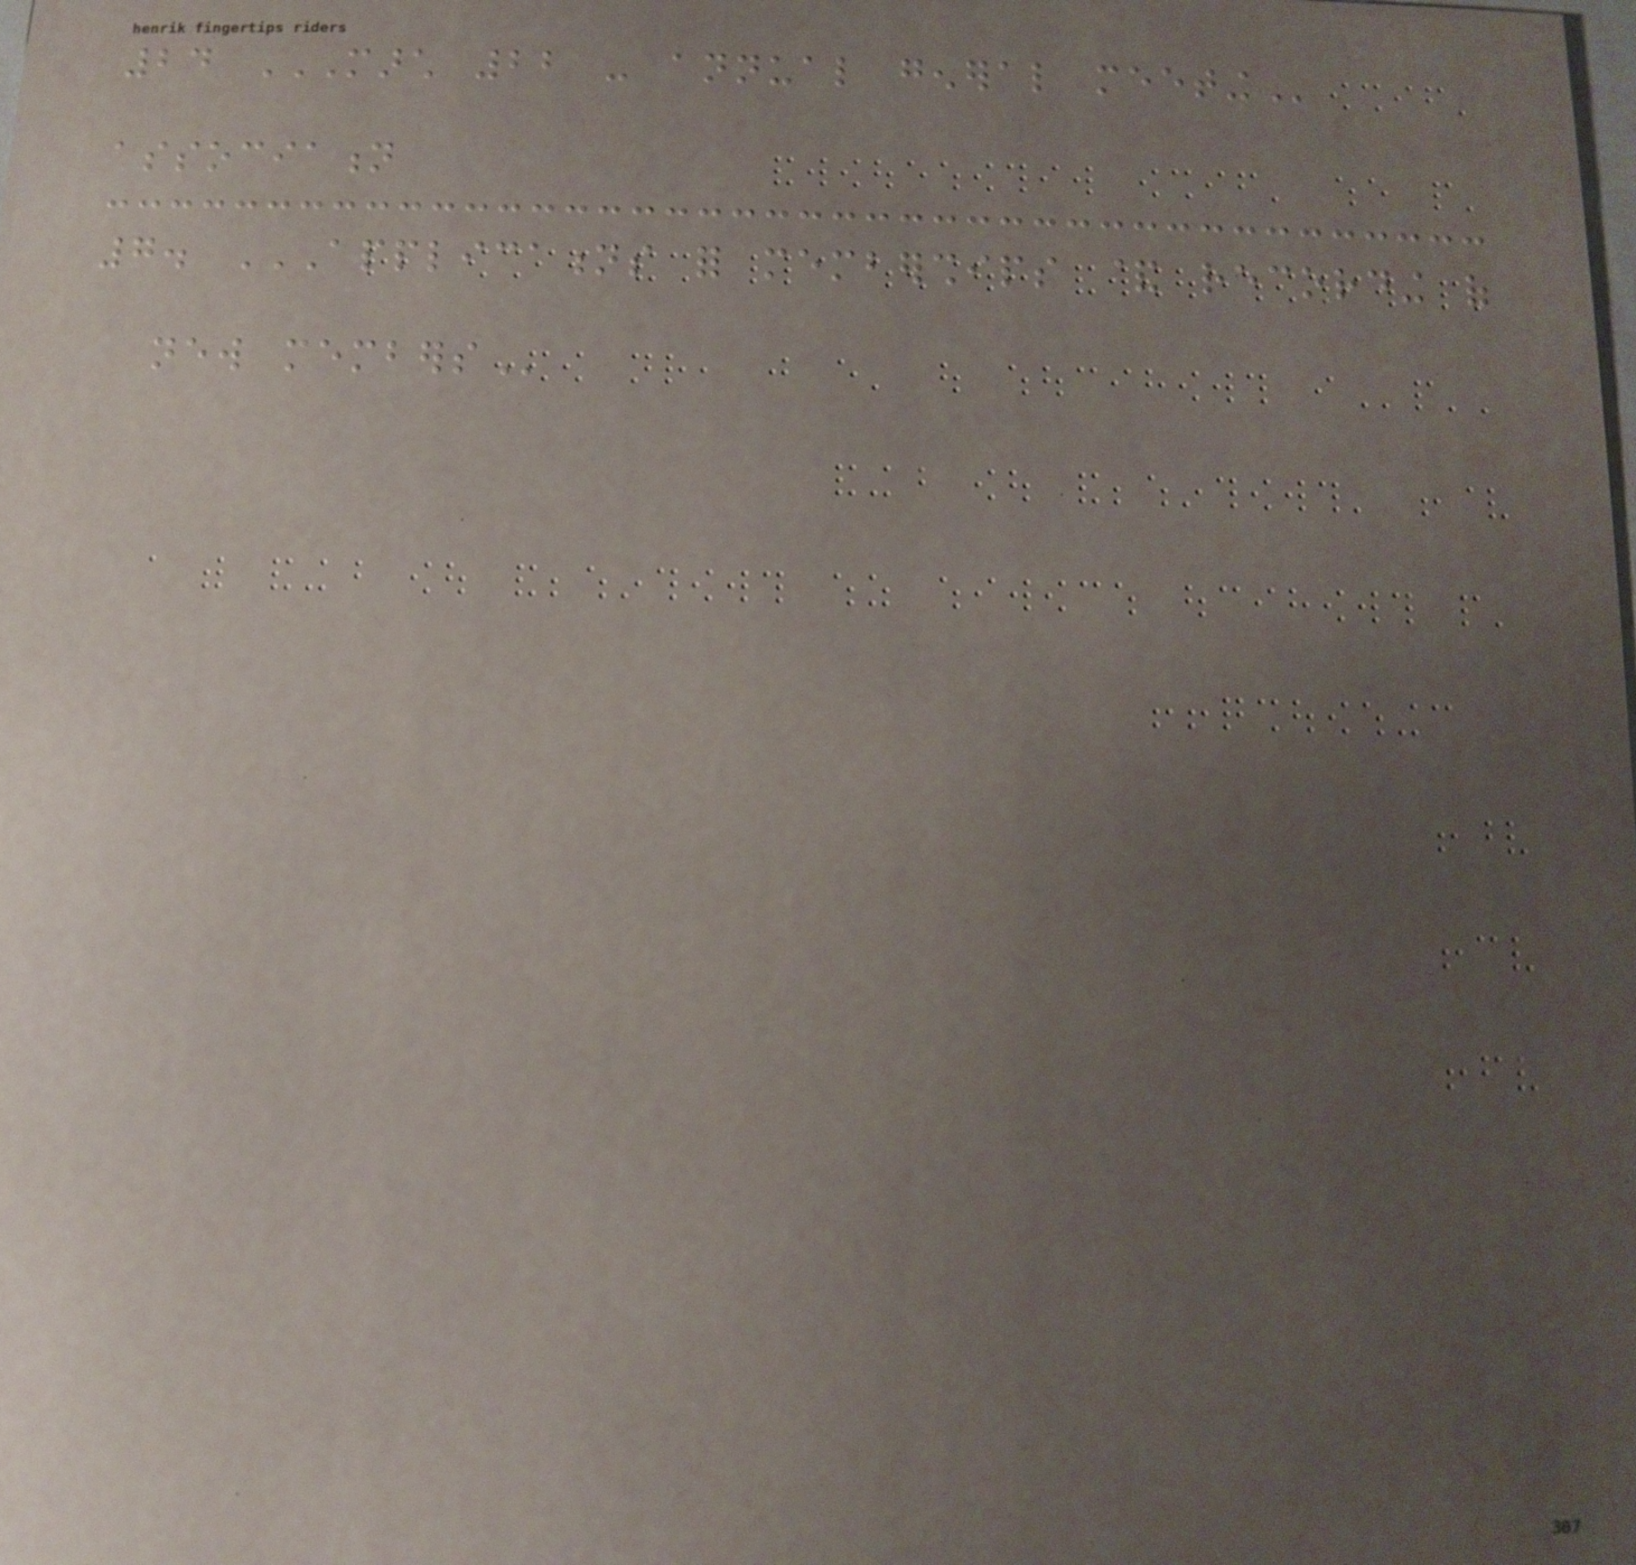24 MARCH 22 - ANNUAL GENERAL MEETING
association
7. APPLICATIONS FOR MEMBERSHIPS & RECORDING OF
NEW MEMBERS
